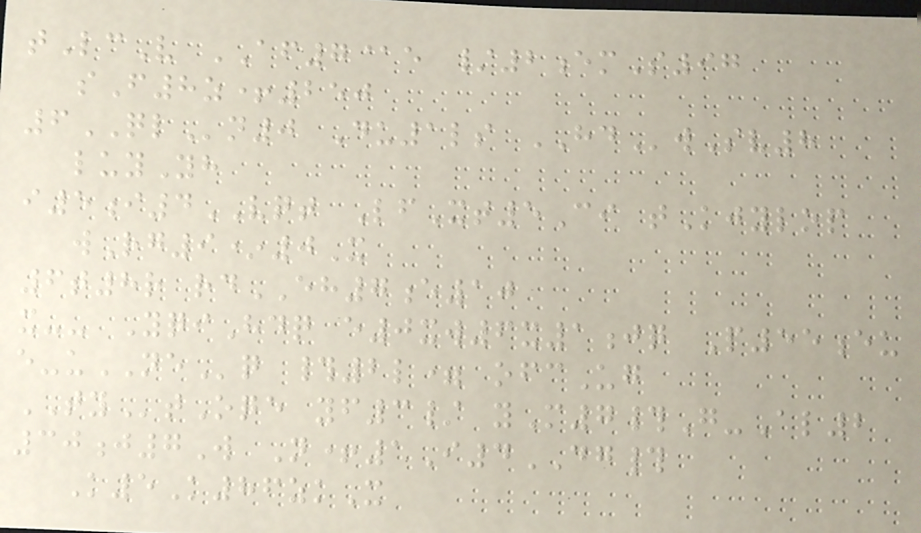tLcV AF7@e /2emS97
sF8z+250
6QLn0 Du1ls HDwSv8
luyYh
i5i4VQT LfXt5Ci tKjylop
wRg9*0X
6t8r rdEH7e10
x-- YqiHdq e0xw6x1jq P55eu
e-uNEq #2l= ofcUg
TYtOqe yf3/ yM7#G-Al2
30j7W N+1I4DG#
K5K86zkX
